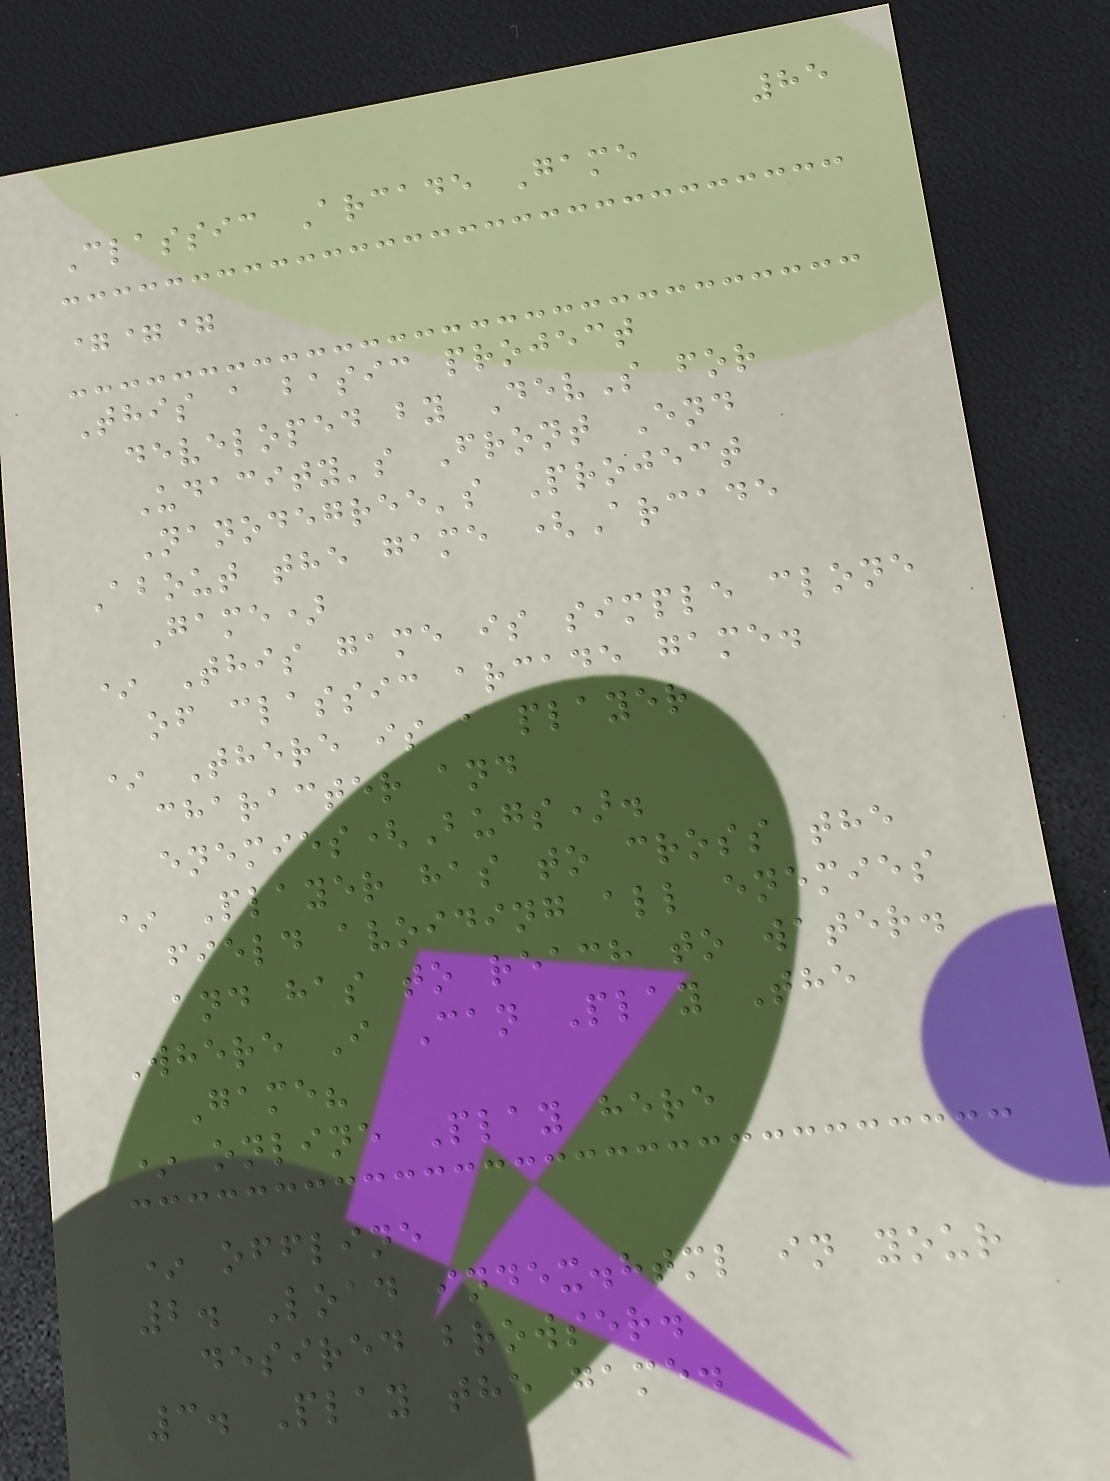85
Classic Arcade Game
===
This a basic project
developed by DevS for
Udacity's Front End
Nanodegree's Project
About the game (Arcade
Game)
* This game is simple clone
of classic arcade game.
* There is a player
character and
enemies(Bugs).
* Player has to cross the
field avoiding all enemies
and has to reach to water.
Where I Can Play The
Game?
* online Play here
* offline
2. Load index.html in your
desired browser.
3. Play the game.
